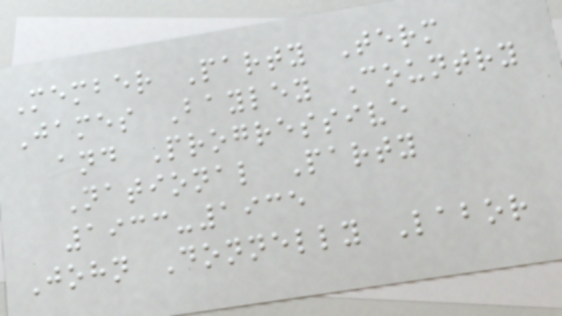Member Party Term
James Bayley Country
and Progressive
National Party
1933-1935
John Donnelly Labor
